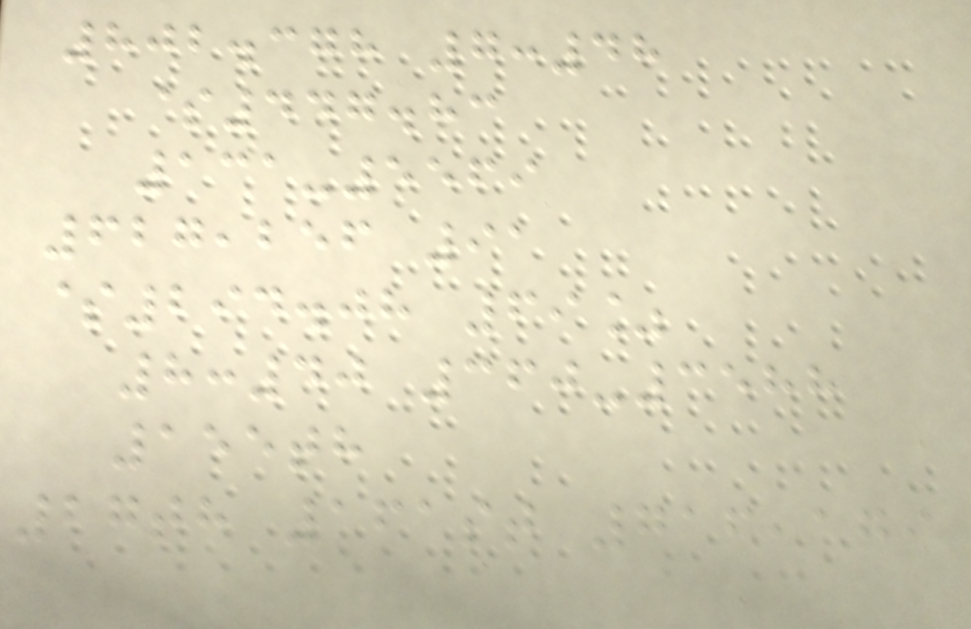802.378 7:48
$447.83
131-5569
627,256 91
$294.08 69%
8:40 360-3588
155th
27th 161st 716,179
